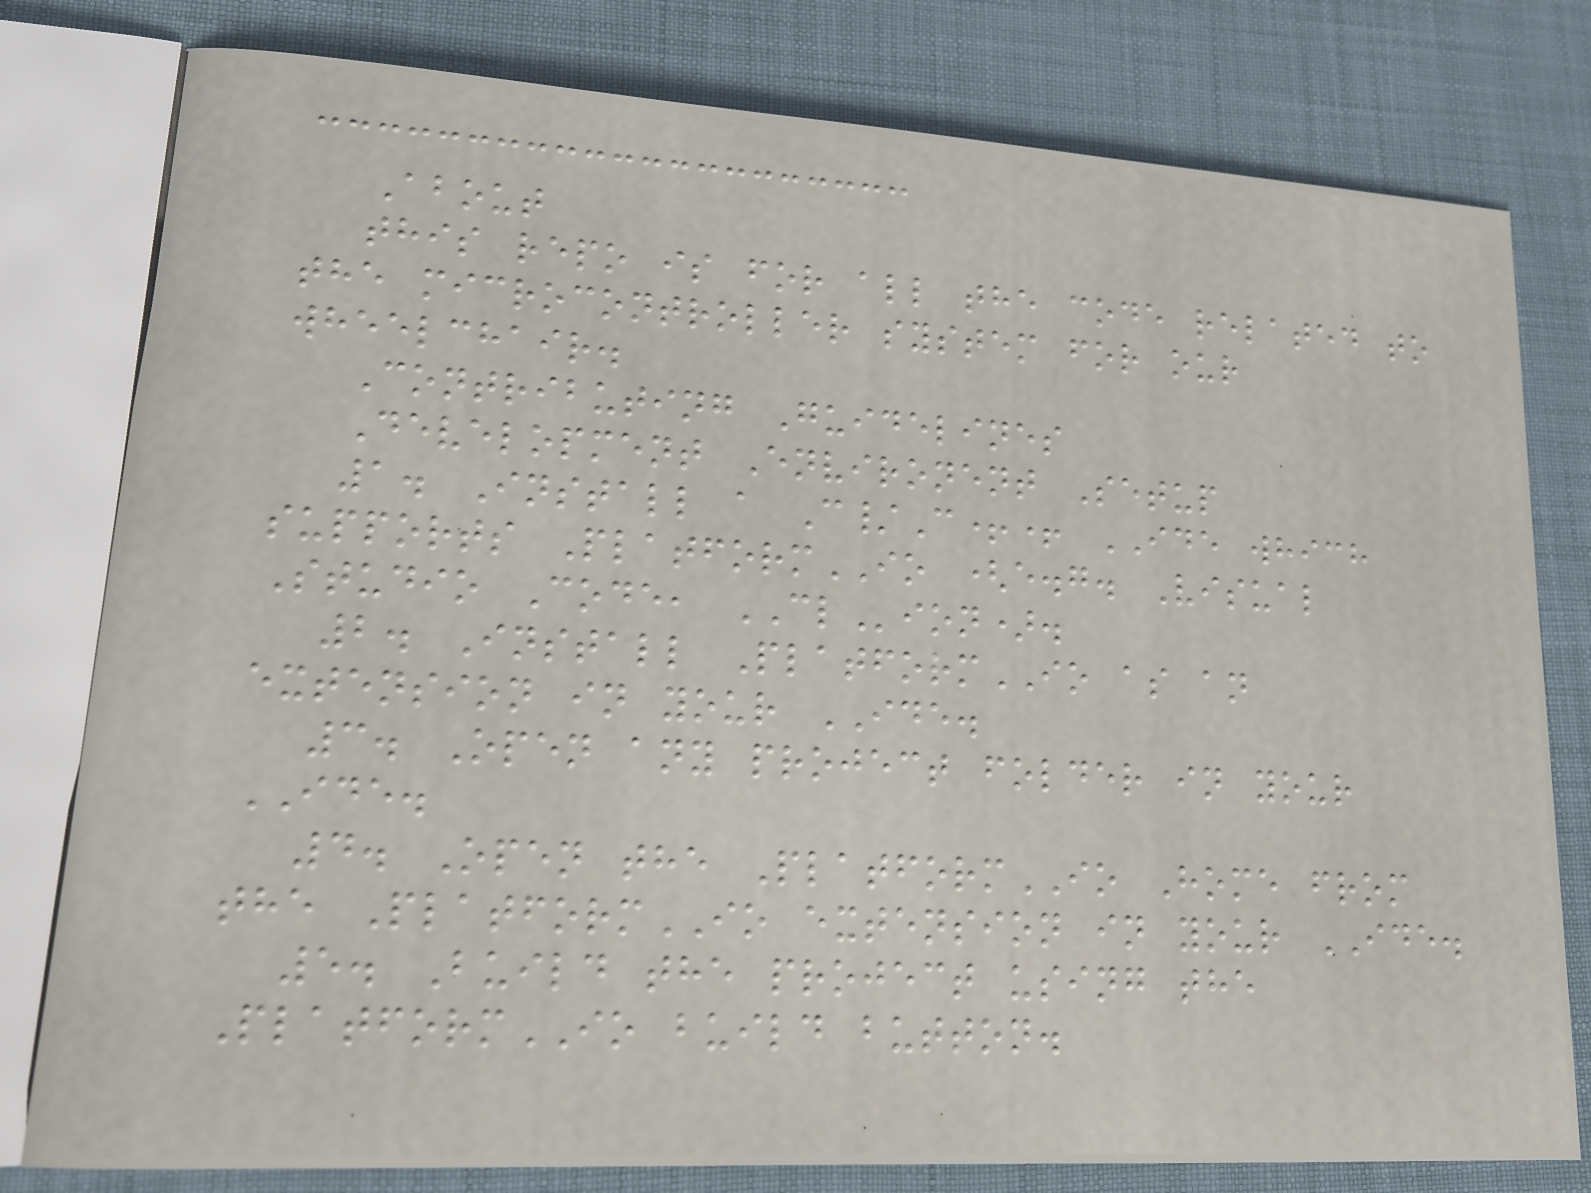About
this repo is for all the code related to
the microcontroller system for our
wheelchair.
Contributing Guidelines
Development Environent Setup
1. Install a C/C++ IDE which
supports PlatformIO (e.g. Visual
Studio Code, CLion).
2. Install PlatformIO as an
extension in your IDE.
3. Open any project folder in your
IDE.
4. Open the PlatformIO Home from
the PlatformIO extension in your IDE.
5. Build the project using the
PlatformIO build button.
